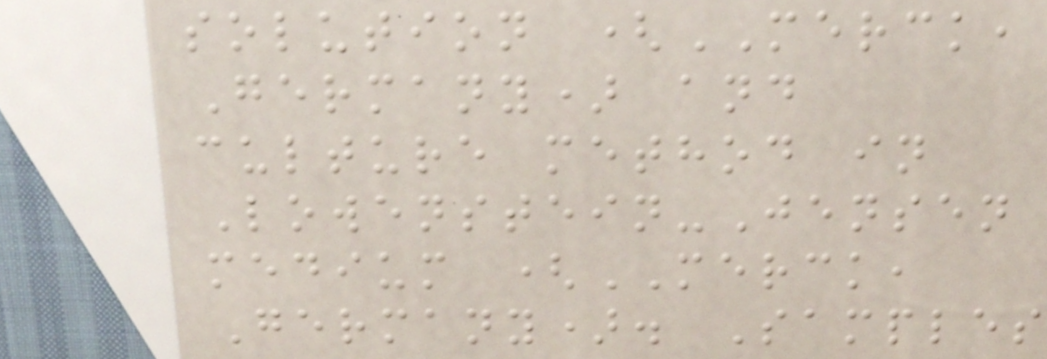solution (MERCK,
Germany) and
culture method in
Lowenstein-Jensen
medium (MERCK,
Germany). Samples
